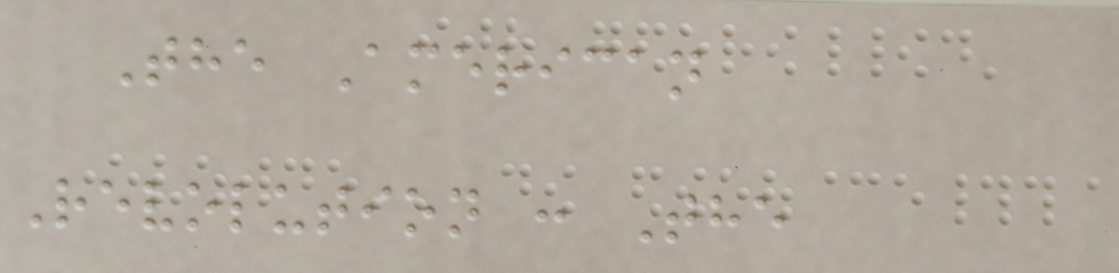The American
Revolution : The
